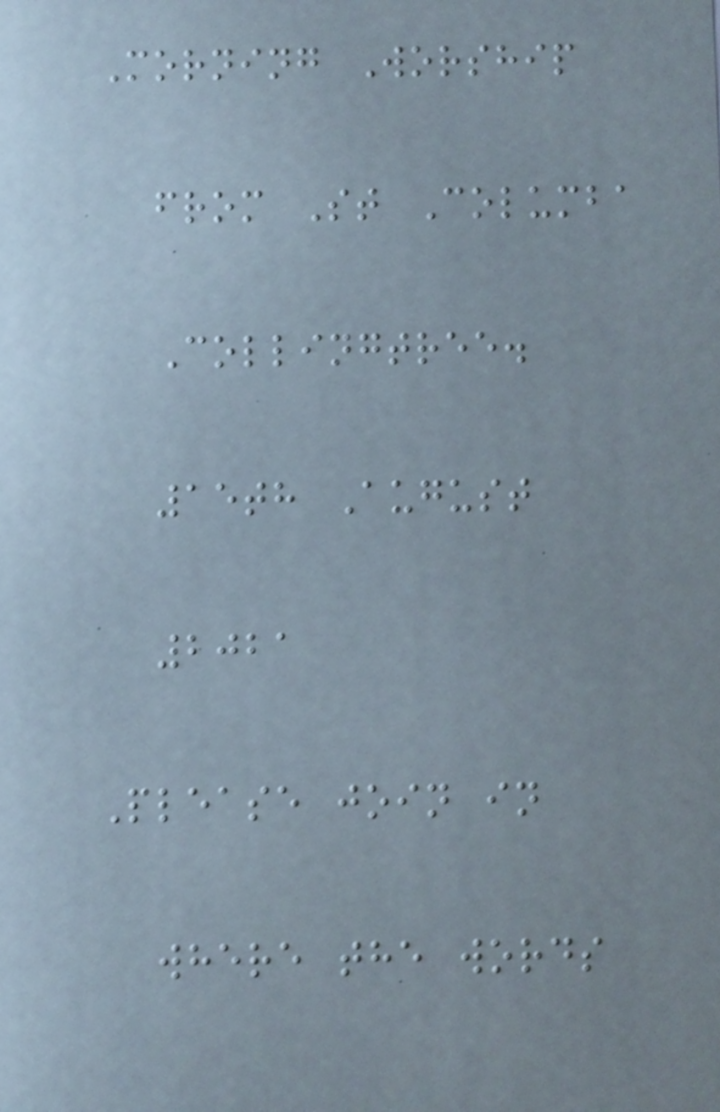Morning Worship
from St Columba
Collingtree.
15th August
2021
Please join in
where the words
